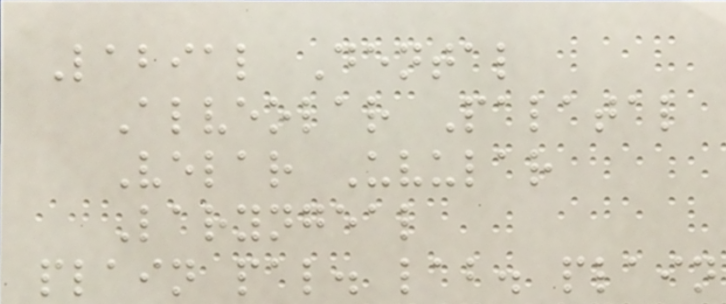Labial Dental
Alveolar Palatal
Velar Uvular
Laryngeal
plain pal. lab. plain
